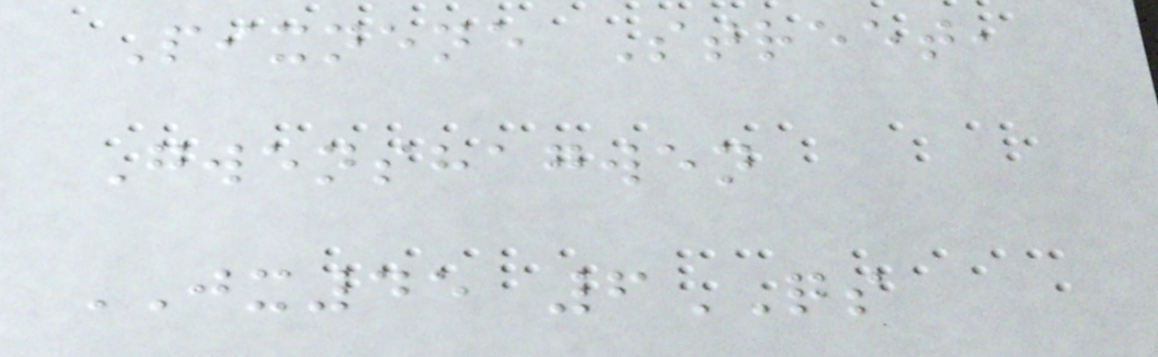Pixnene Street,
Gwenshagwen
JX45 6QS
